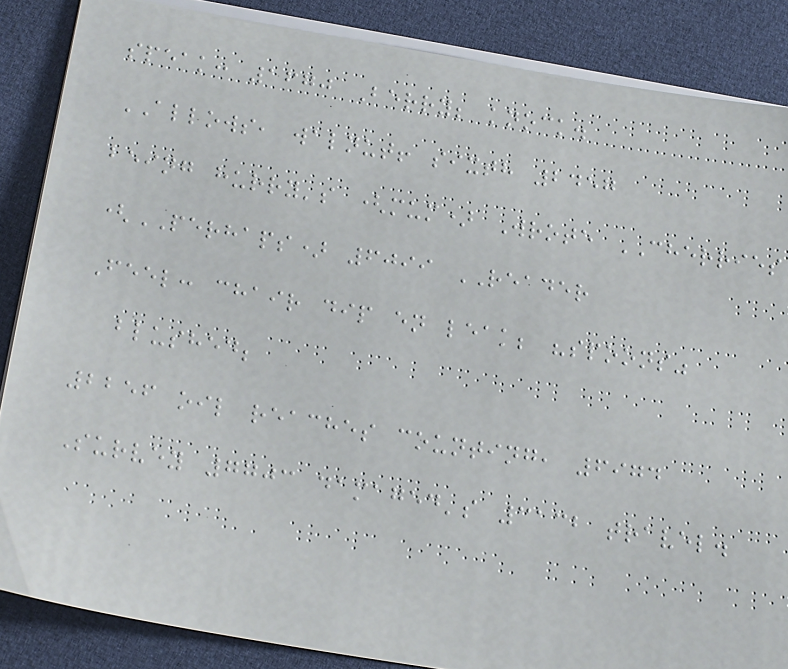speak: 1670 Berry; knock.
ALLOWS, walnut! sixth 2457
being hurry's (mum) Wrote CHERRIES
(PERHAPS) 6099 READER
Feel: chair dip en leak; "spoons"
blushed;
2256 oil reaches counting, 6974
Survey 7703 damaged's 3132 travel.
